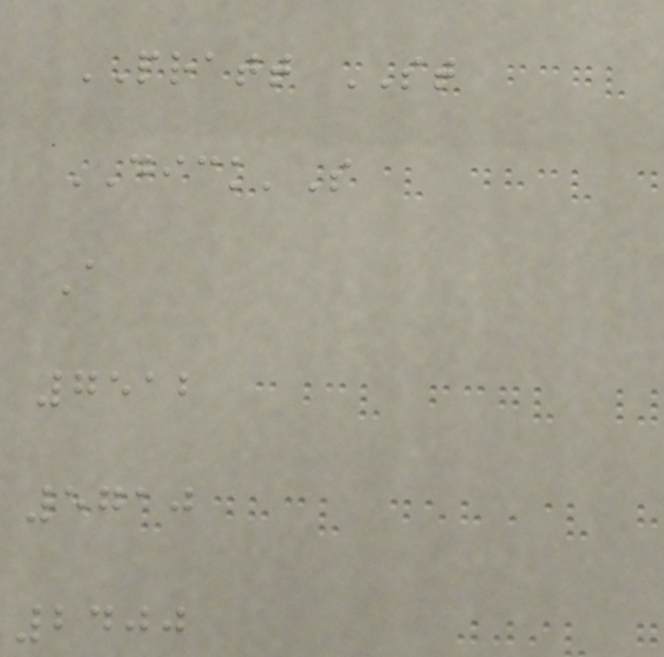PRATT ST
DICK'S
A
7512
5710
2400
